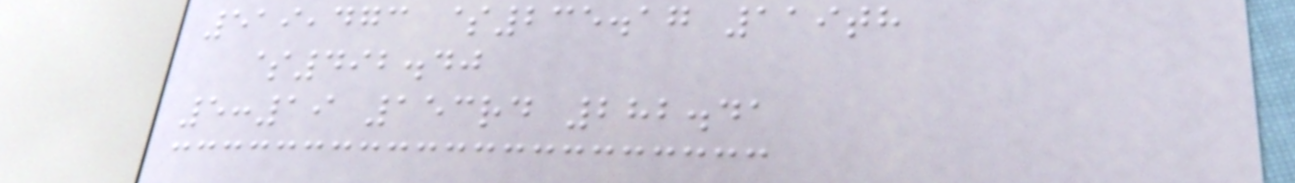519,473 $235.17 119th
$492.40
5:19 153rd 282.41
